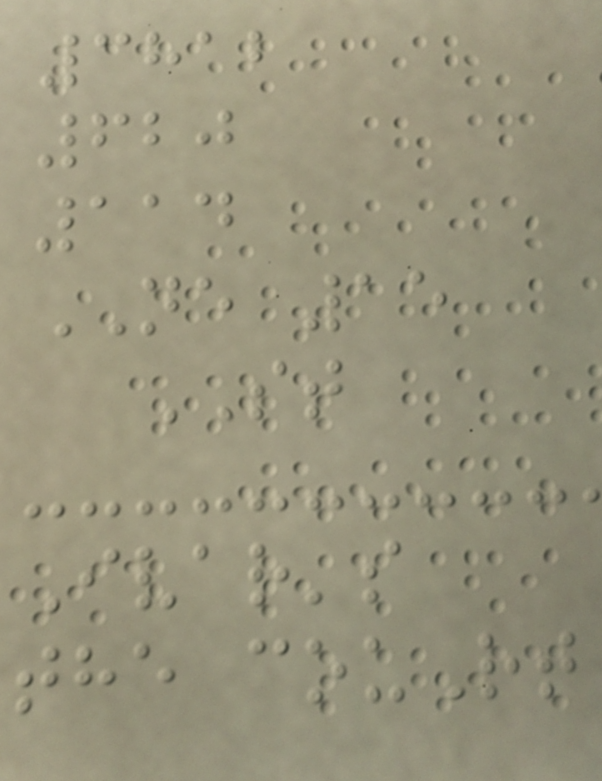3812
620
114
NE 15
ST
Ivar's
the couRt
